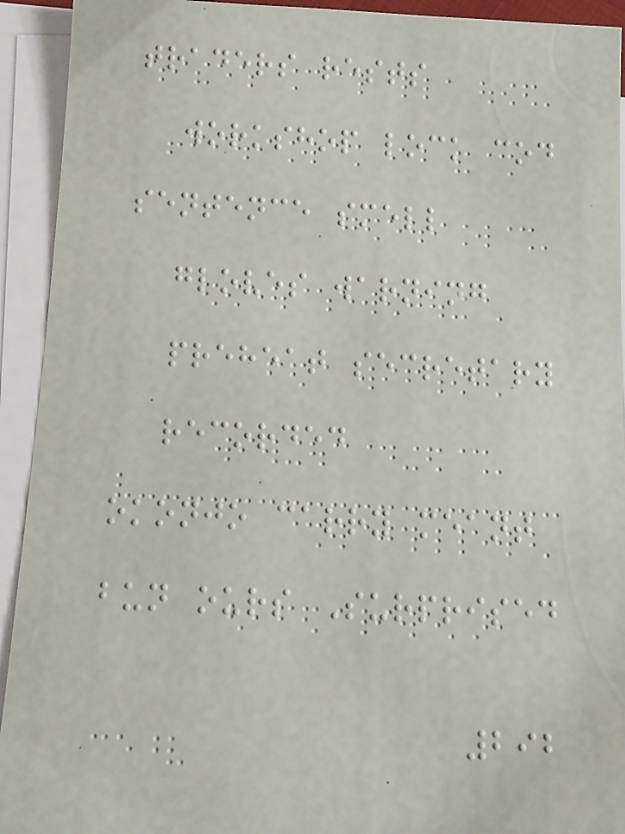traders rests
workshop lock cod
sentence smell
gloves warning
preheat secretary
recorded
okonjo carry meant
bun ours Surprised
292
